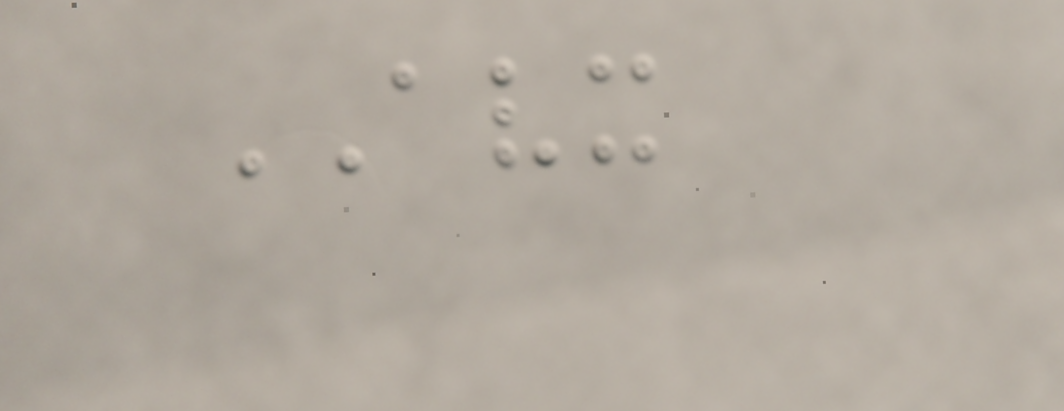AVX
